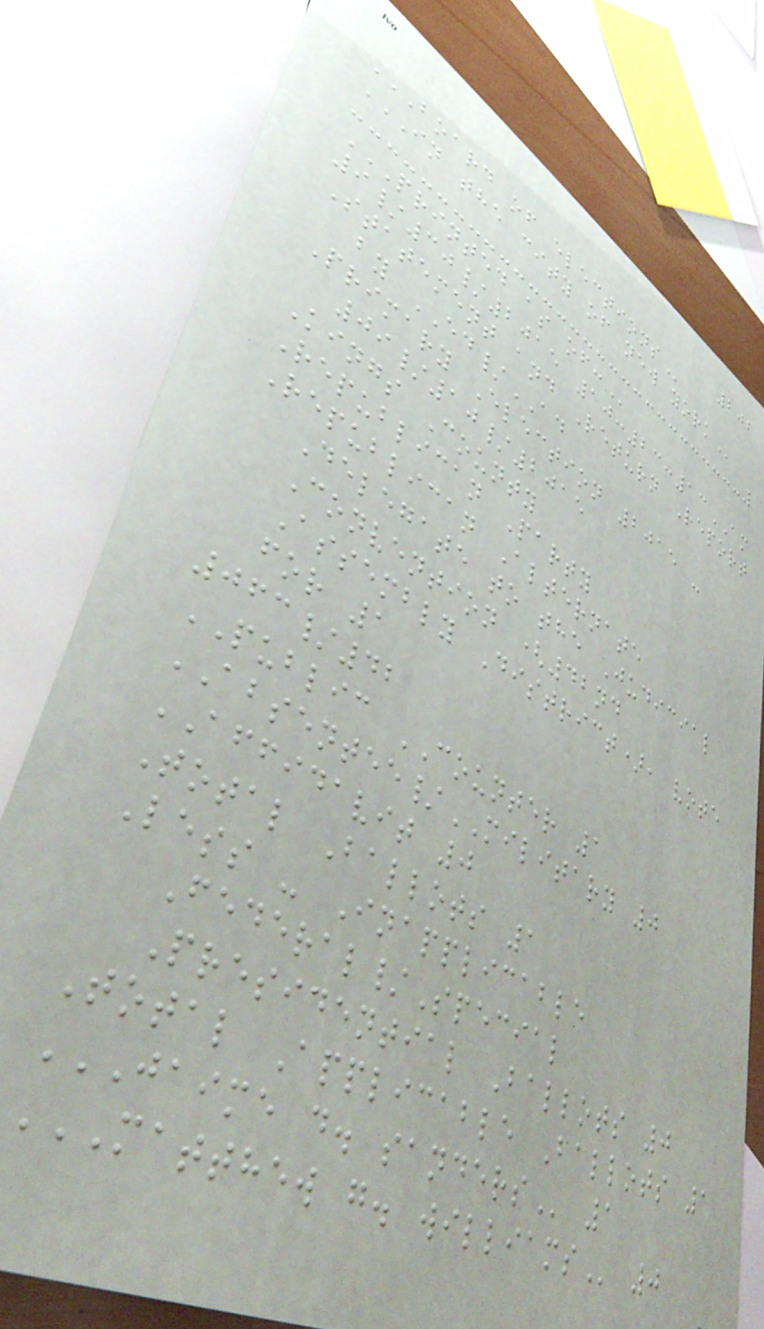202
BOARD OF ELECTIONS
IN THE CITY OF NEW YORK
PRINTED AS OF:
9/30/2015 10:23:13AM
Statement and Return Report
by ED/AD
Primary Election 2015 -
09/10/2015
Kings County
Republican Party
Republican Alternate
Delegate to the Judicial
Convention (42nd
Assembly District), vote
for 1
063/42
PUBLIC COUNTER 1
ABSENTEE/MILITARY 0
AFFIDAVIT 0
Total Ballots 1
Less - Inapplicable
Federal/Special
Presidential Ballots 0
Total Applicable Ballots 1
JAIME D. SANDERS 1
MATTHEW G. WILLIAMS 0
